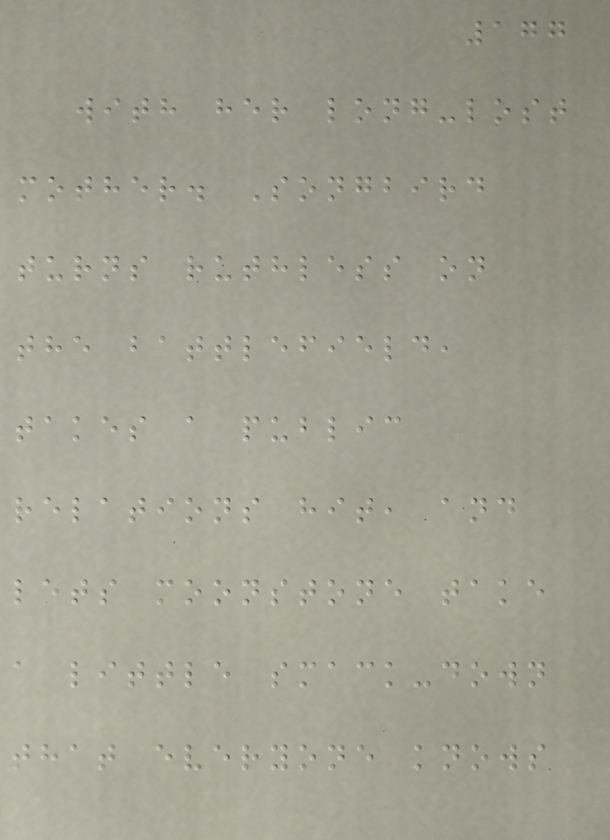177
with her long-lost
mother. Songbird
turns ruthless on
the battlefield,
takes a public
relations hit, and
lets moonstone take
a little smack-down
that everyone knows
